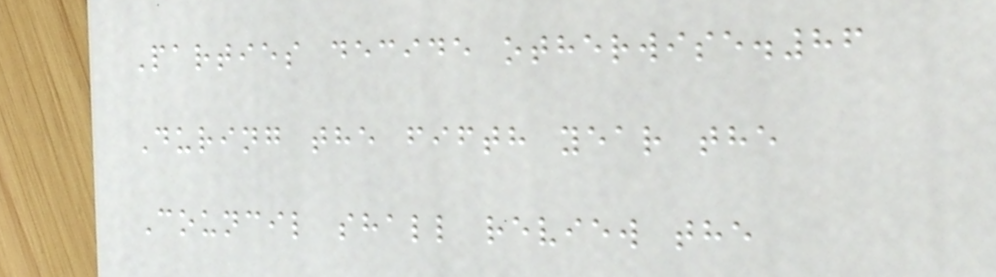Parties decide otherwise.86
During the fifth year the
Council shall review the
